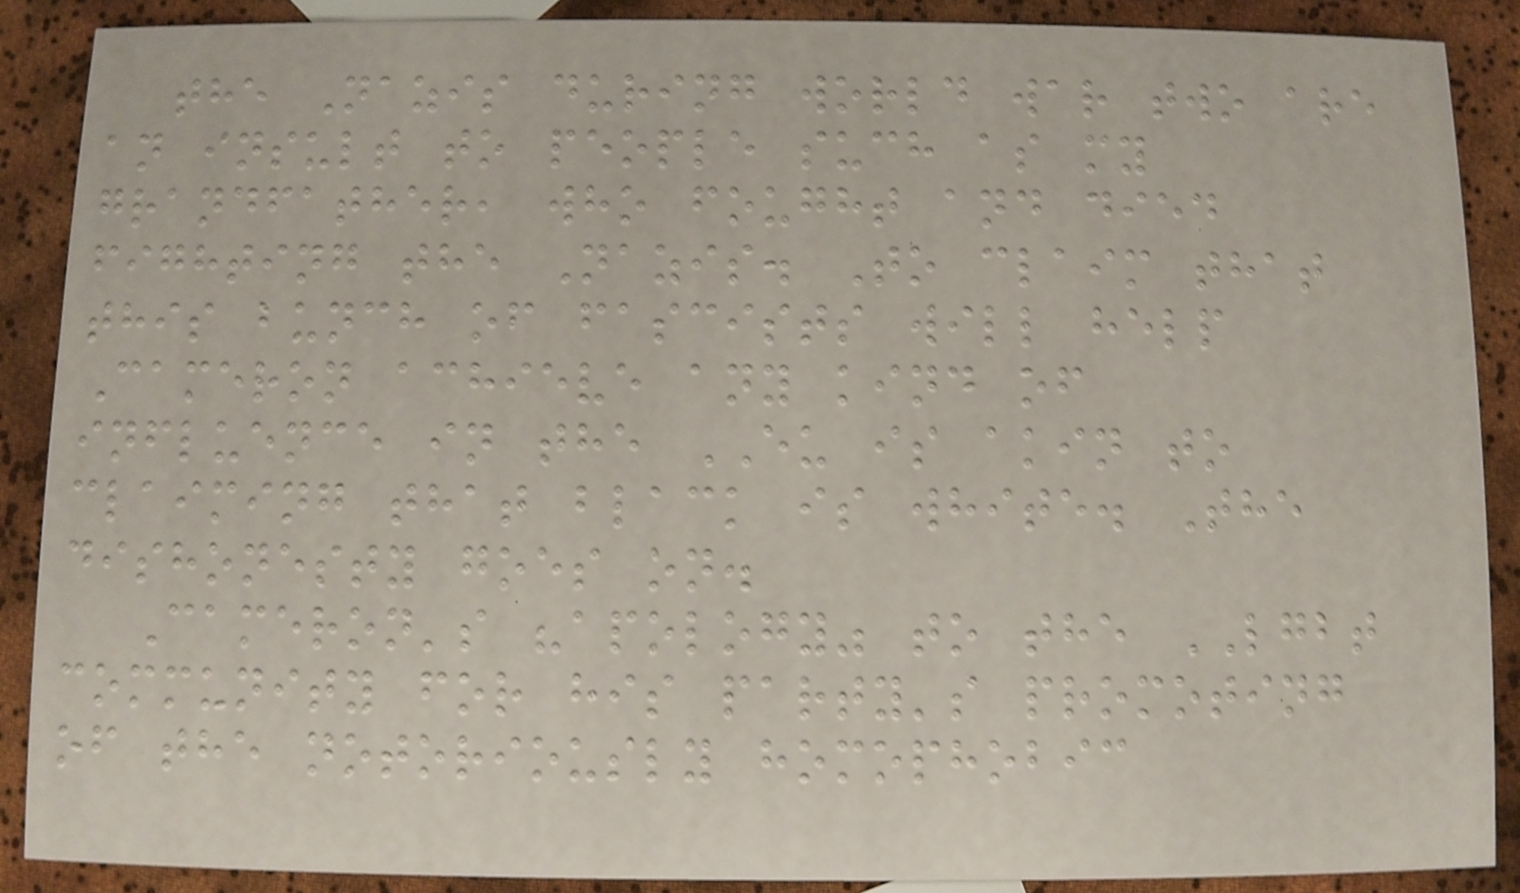the Nazis during world war two are
an insult to people such as my
grandfather, who fought and died
fighting the Nazis. To claim that
this bunch of fascists will help
Cameron achieve any kind of
influence in the EU is akin to
claiming that black is white. The
dishonesty goes on.
Cameron's "apology" to the LGBT
community for his party's promoting
of the notoriously homophobic
